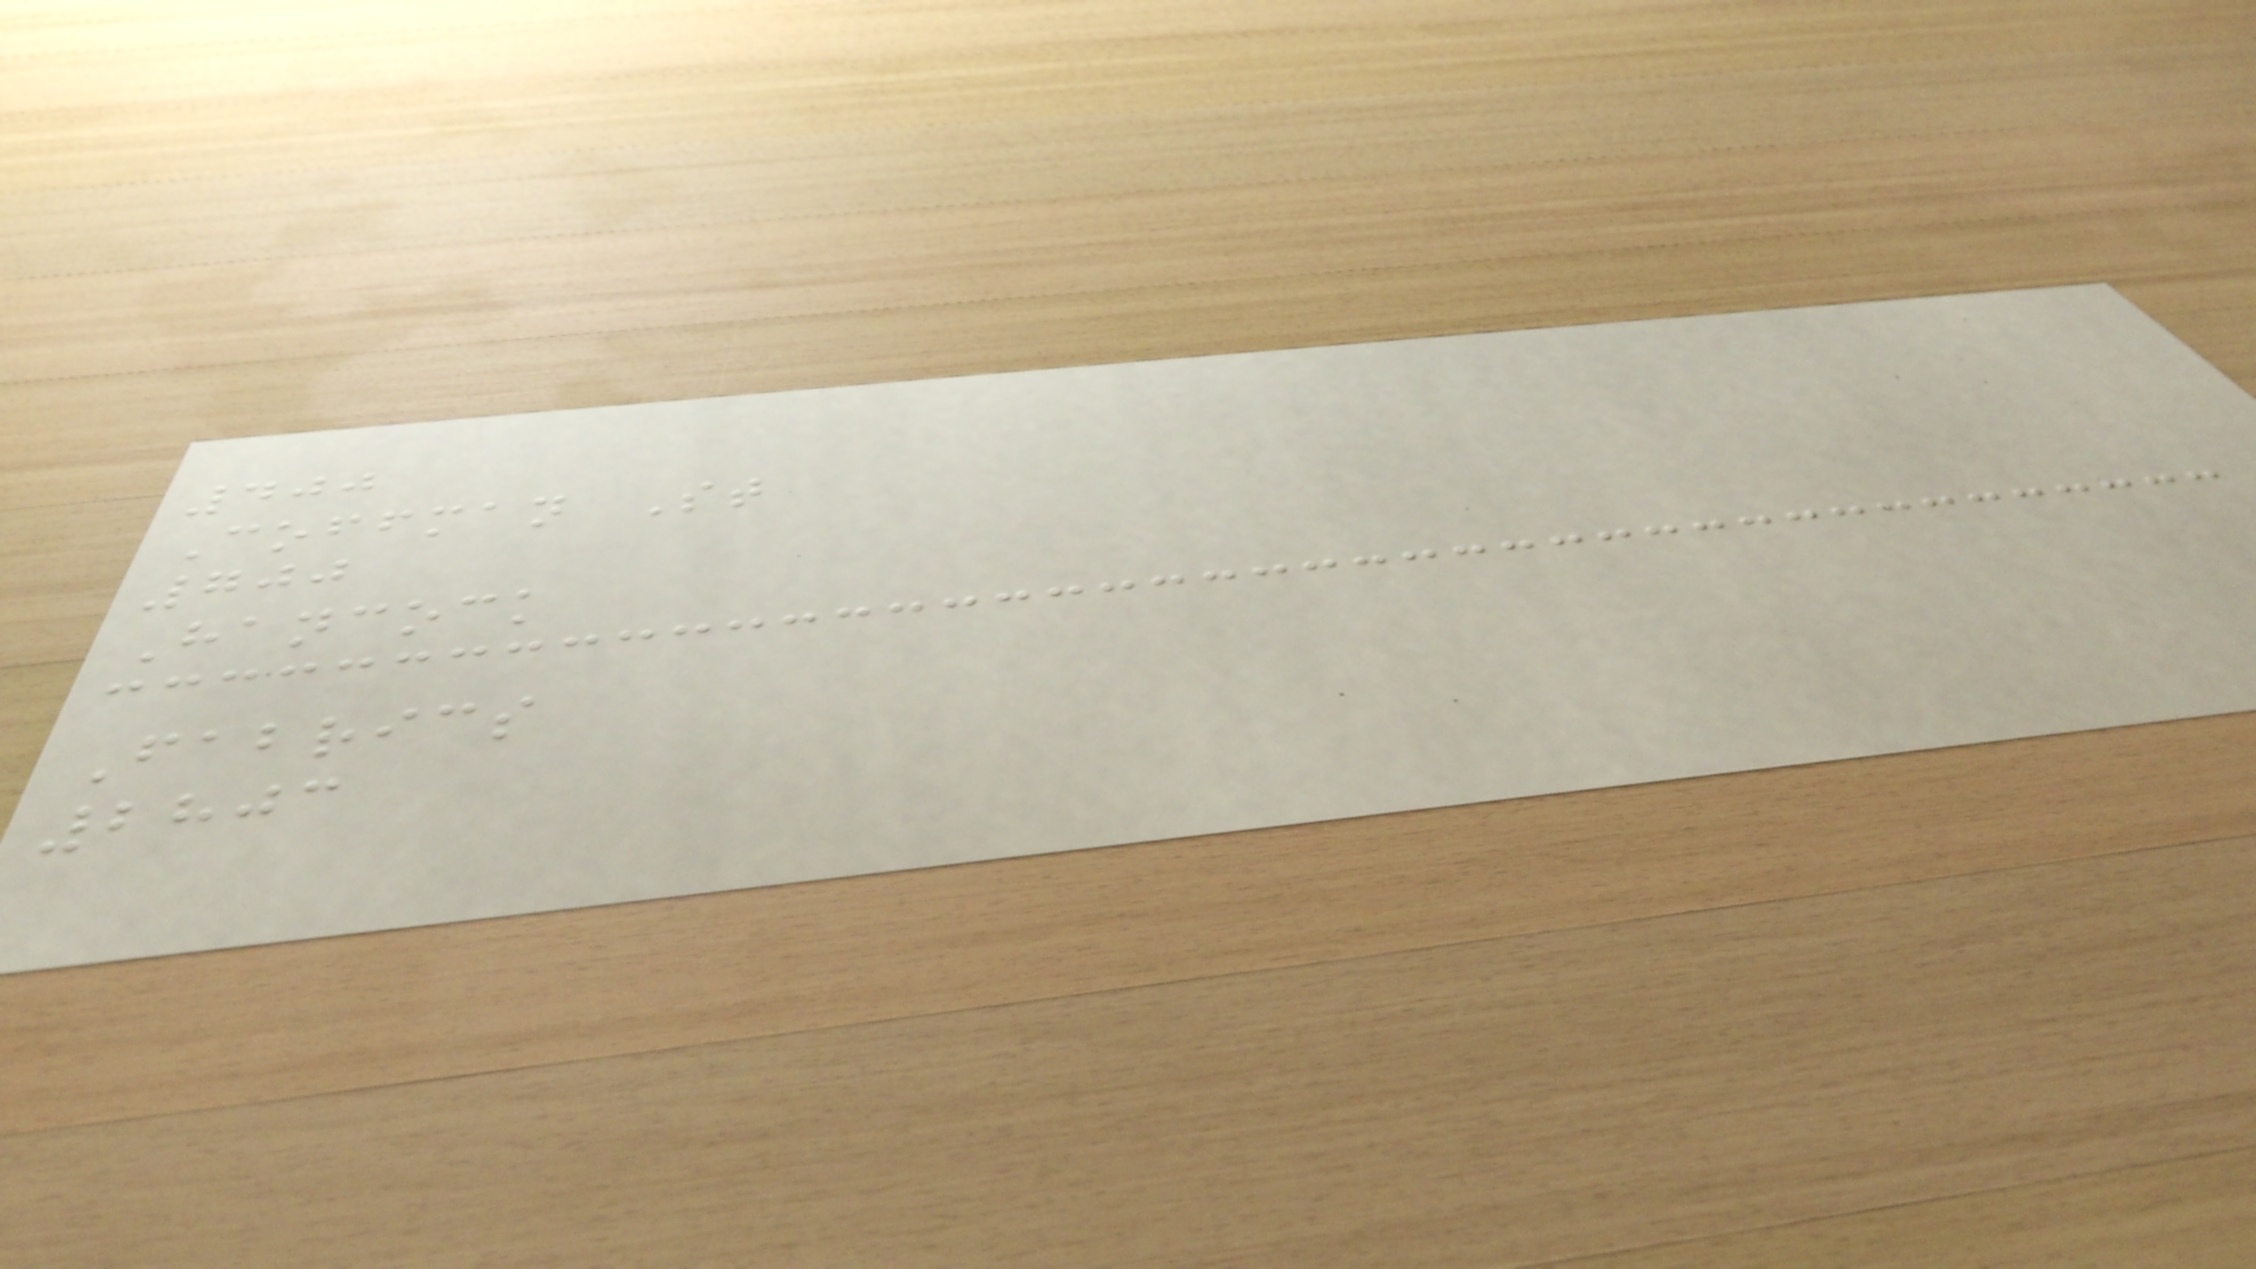400
Coffman St
700
Hancock
Fabrics
2803
